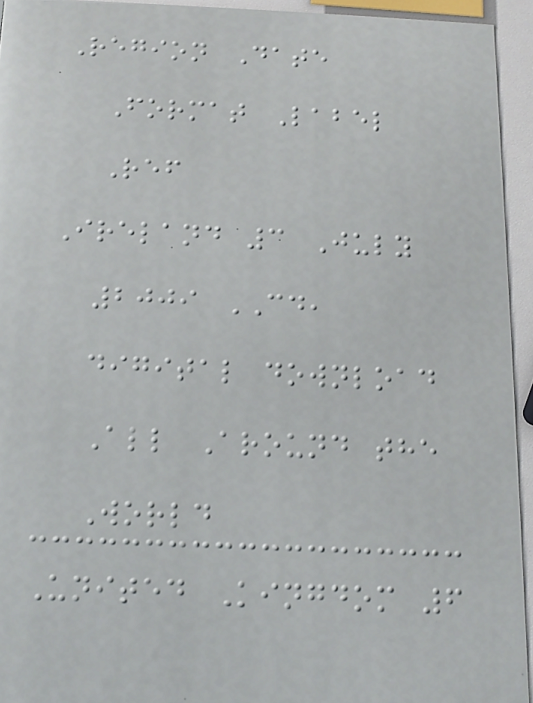Region Date
Format Label
Ref
Ireland 3 July
2009 CD,
digital download
All Around the
World
United Kingdom 6
